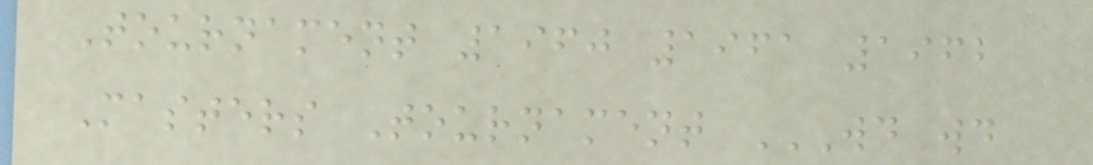Tournament 1960 1961 1962
Masters Tournament WD WD
